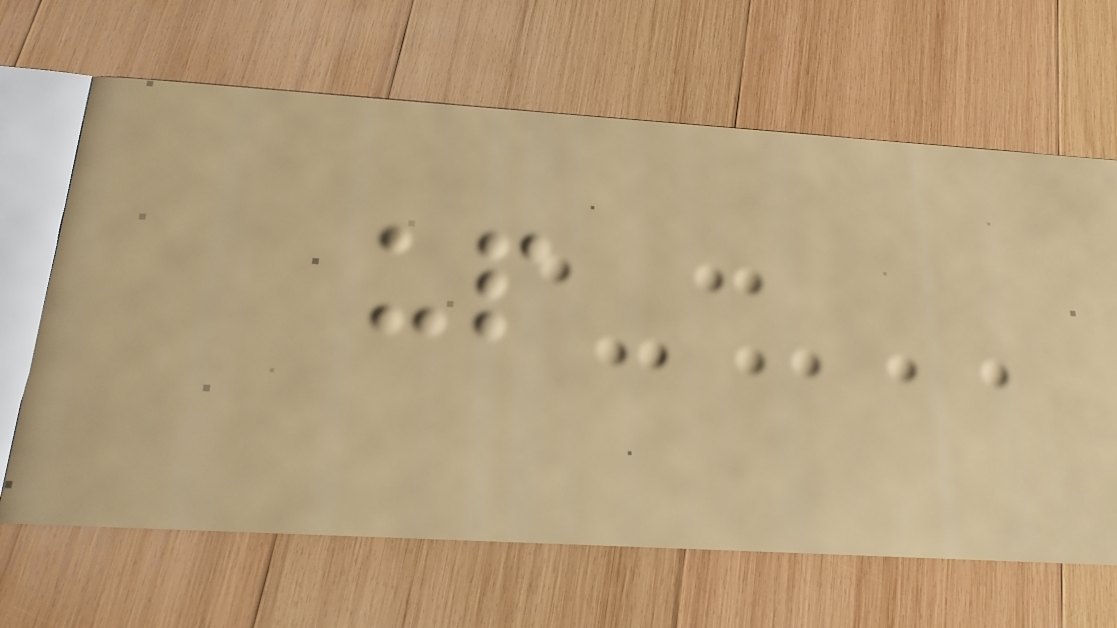up
